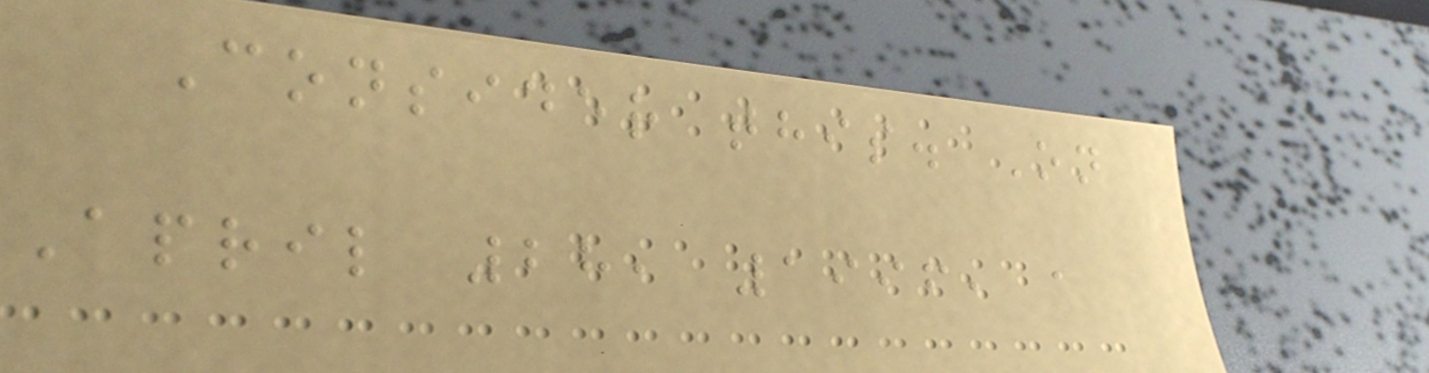Consider this. On
April 28, 1996, a
